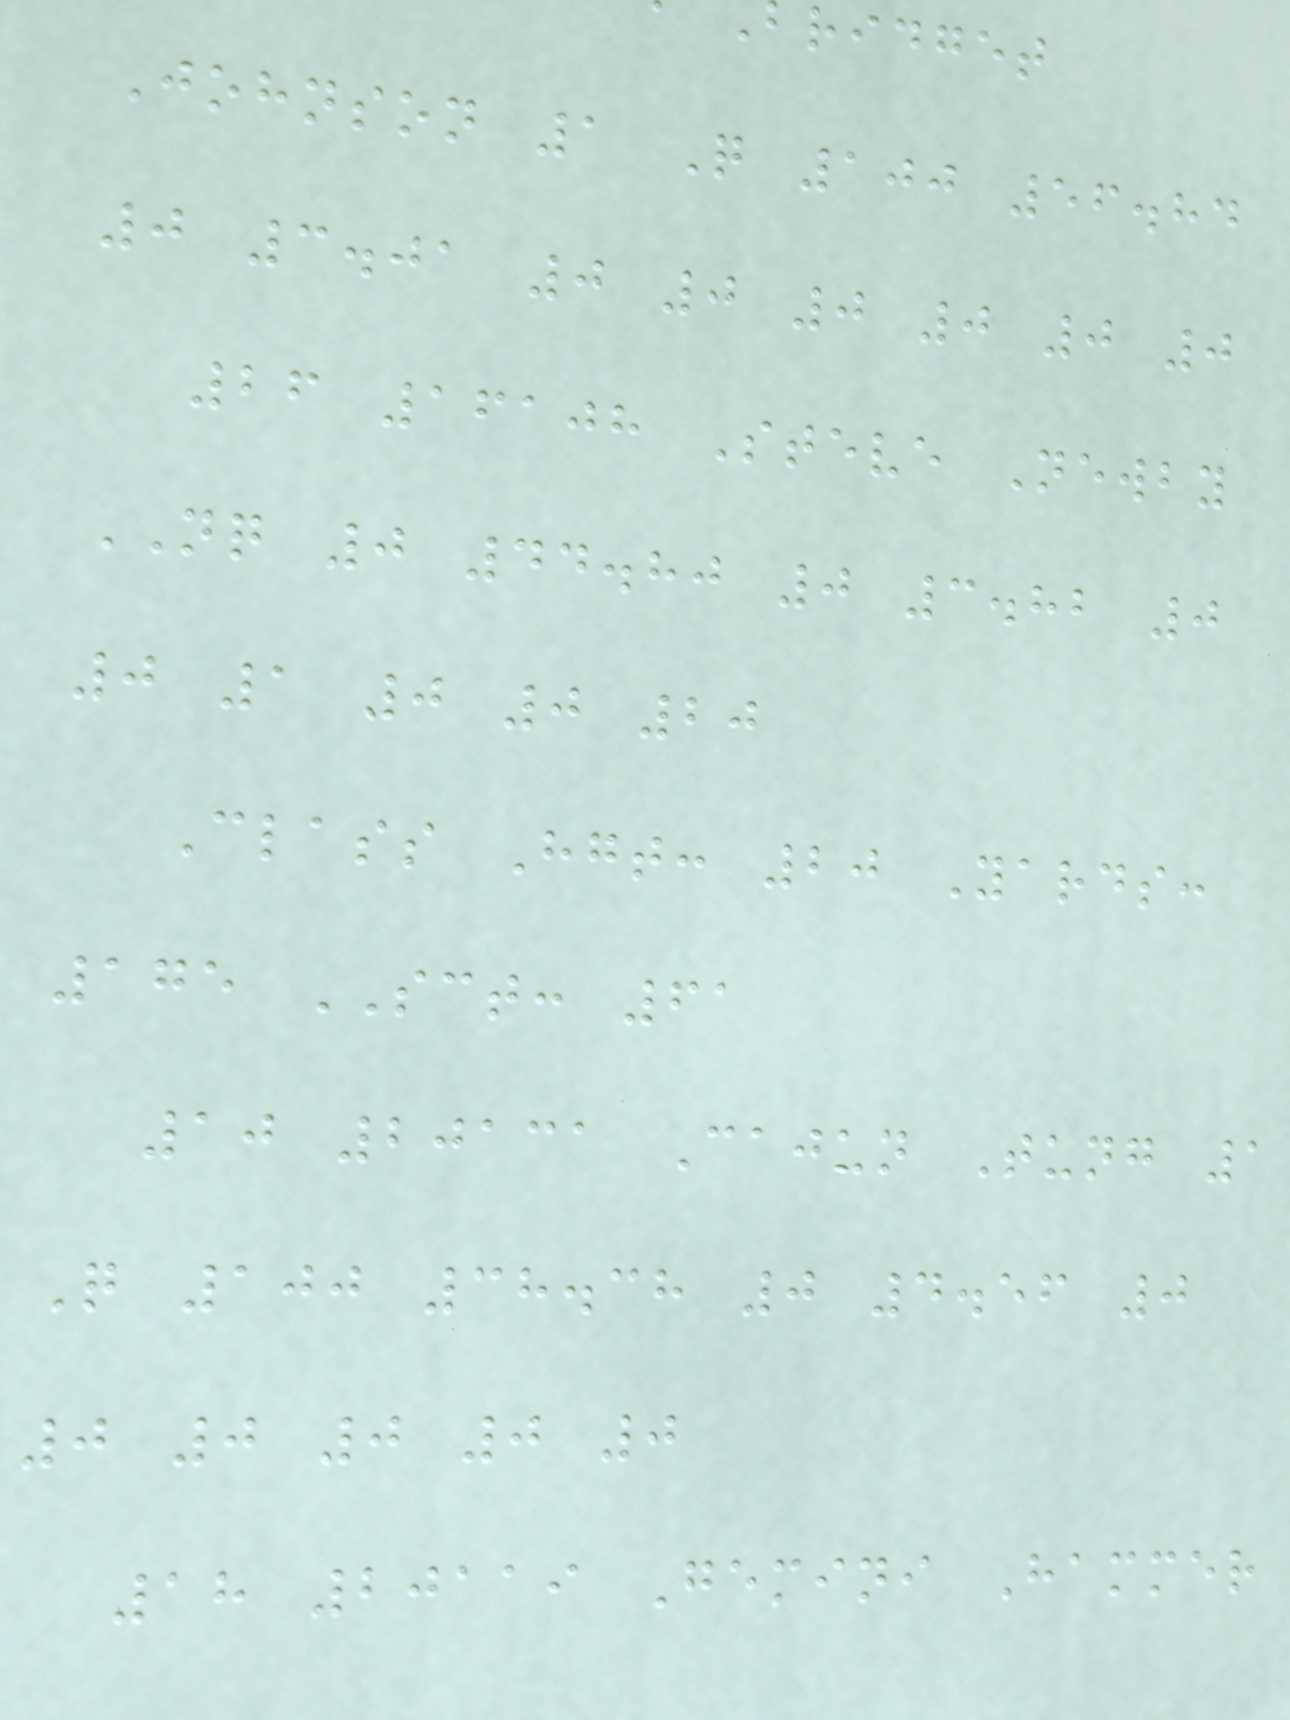ridget
Johnson 1 Q 100 56.84
0 3.01 0 0 0 0 0 0
26 16108 Steve Newby
NQ 0 44.80 0 3.82 0
0 1 0 0 20
Class Hgt: 20 Yards:
175 SCT: 61
10 20131 Cajun Tung 1
Q 100 38.38 0 4.56 0
0 0 0 0 0
18 20119 Gemini Hammer
